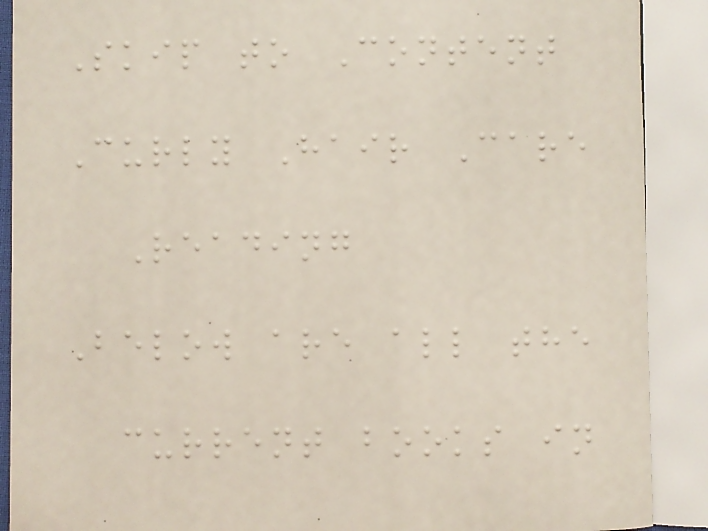Skip to Content
Curly Hair Care
Reading
Below are all the
current books in
